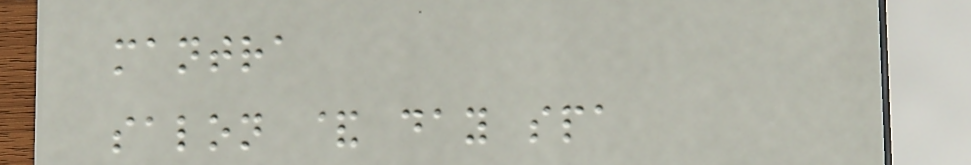mantra
salon & day spa
